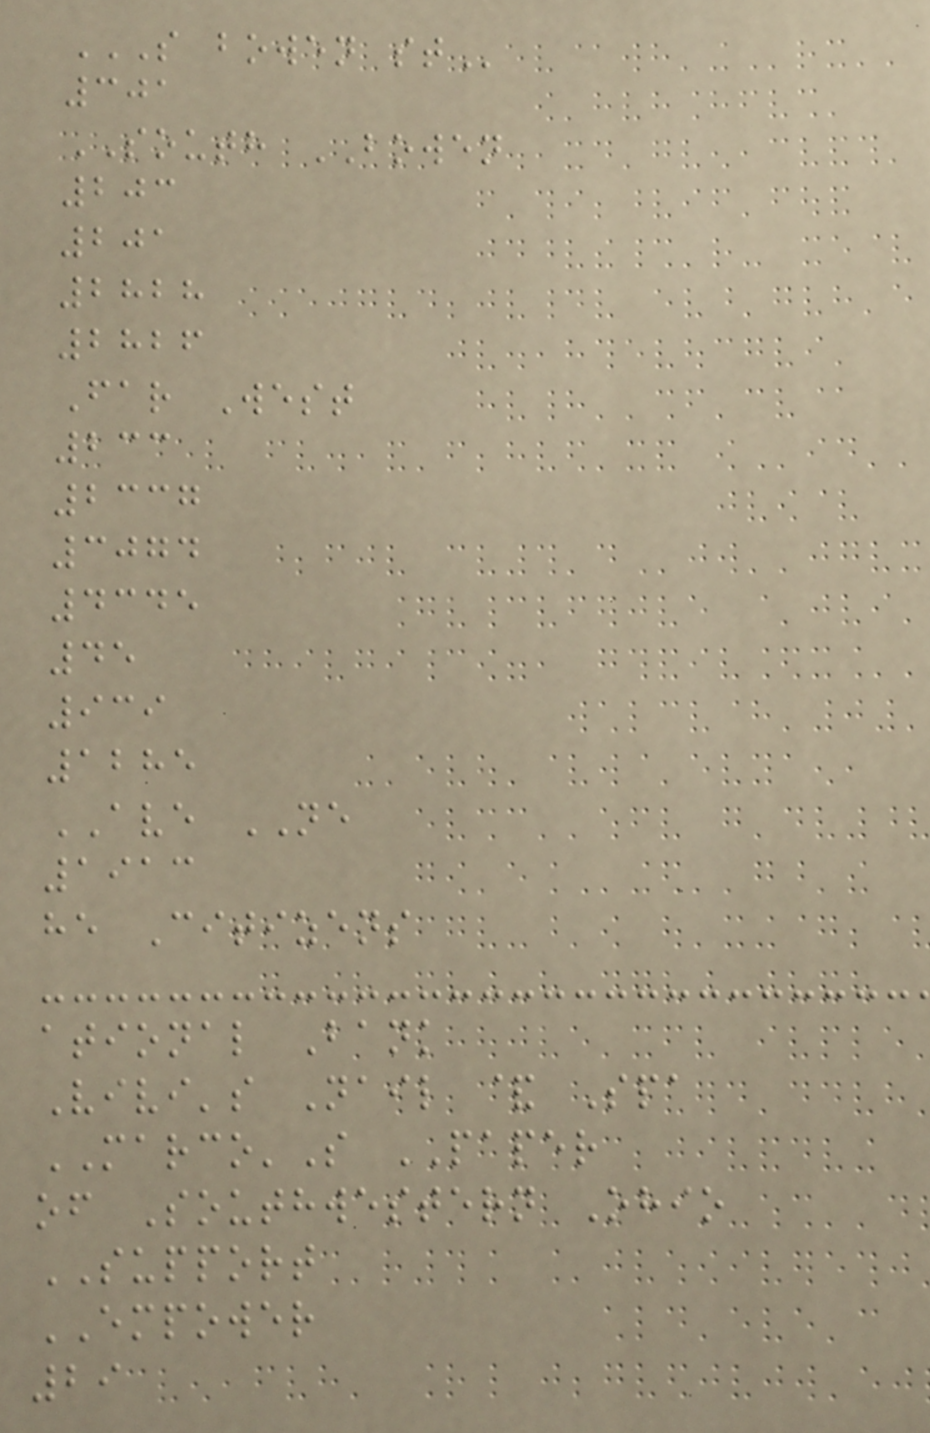S BOWEN ST
301
SOUTH BOWEN
203
201
2828
2826
Far West
233
2337
3074
4345
45
939
1285
AVE NE
1913
he Citizens
ational Bank
Vivi's Nail & Spa
MARCO'S PAPER
of Southwestern Ohio
SUPPORT
EMPOWER
29
